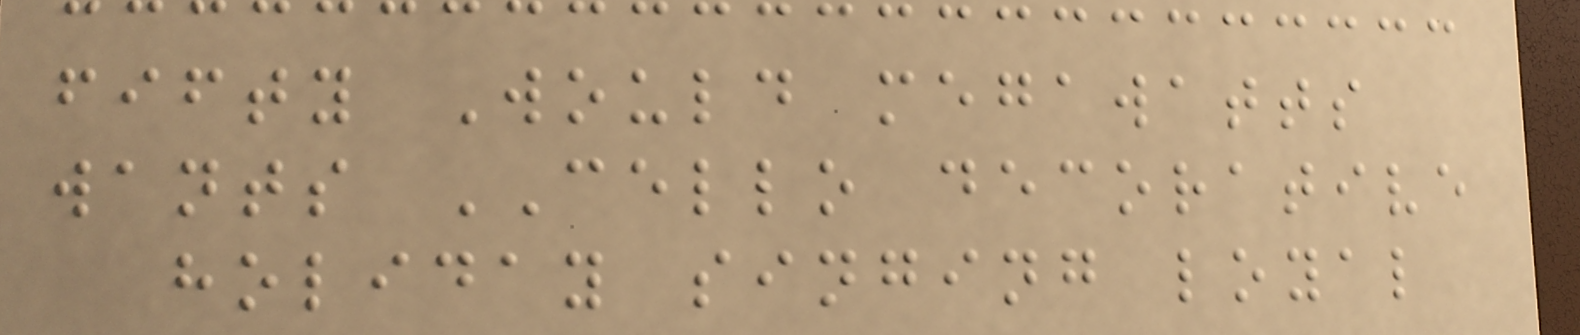fifty Would megawatts
wants CELLO decorative
holiday singing loyal
